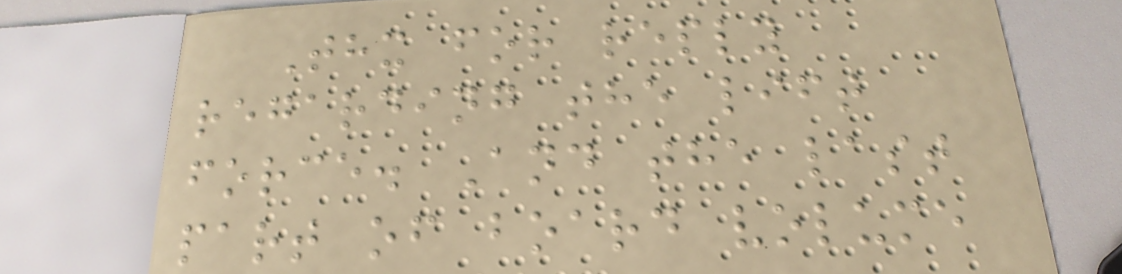Thx for reply
regarding the lift
force. And the last
part of board volume
